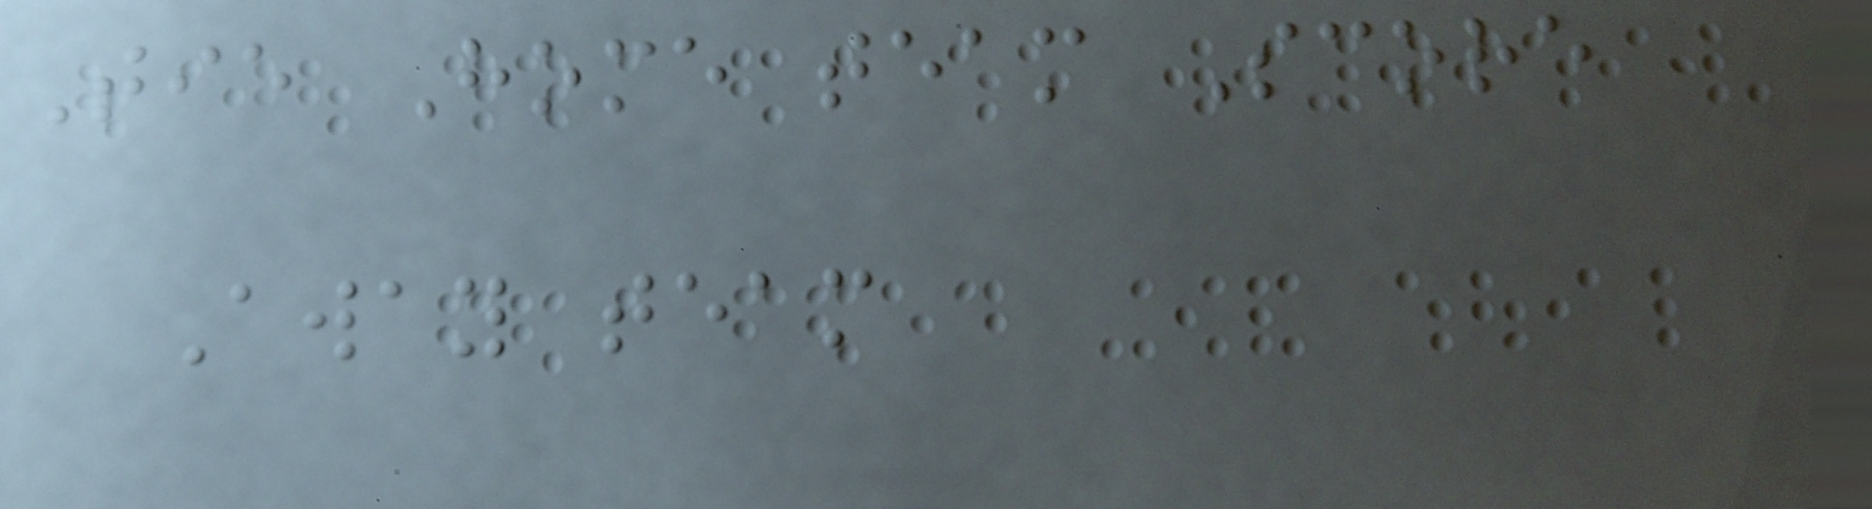Tie Home team Score
Away team
